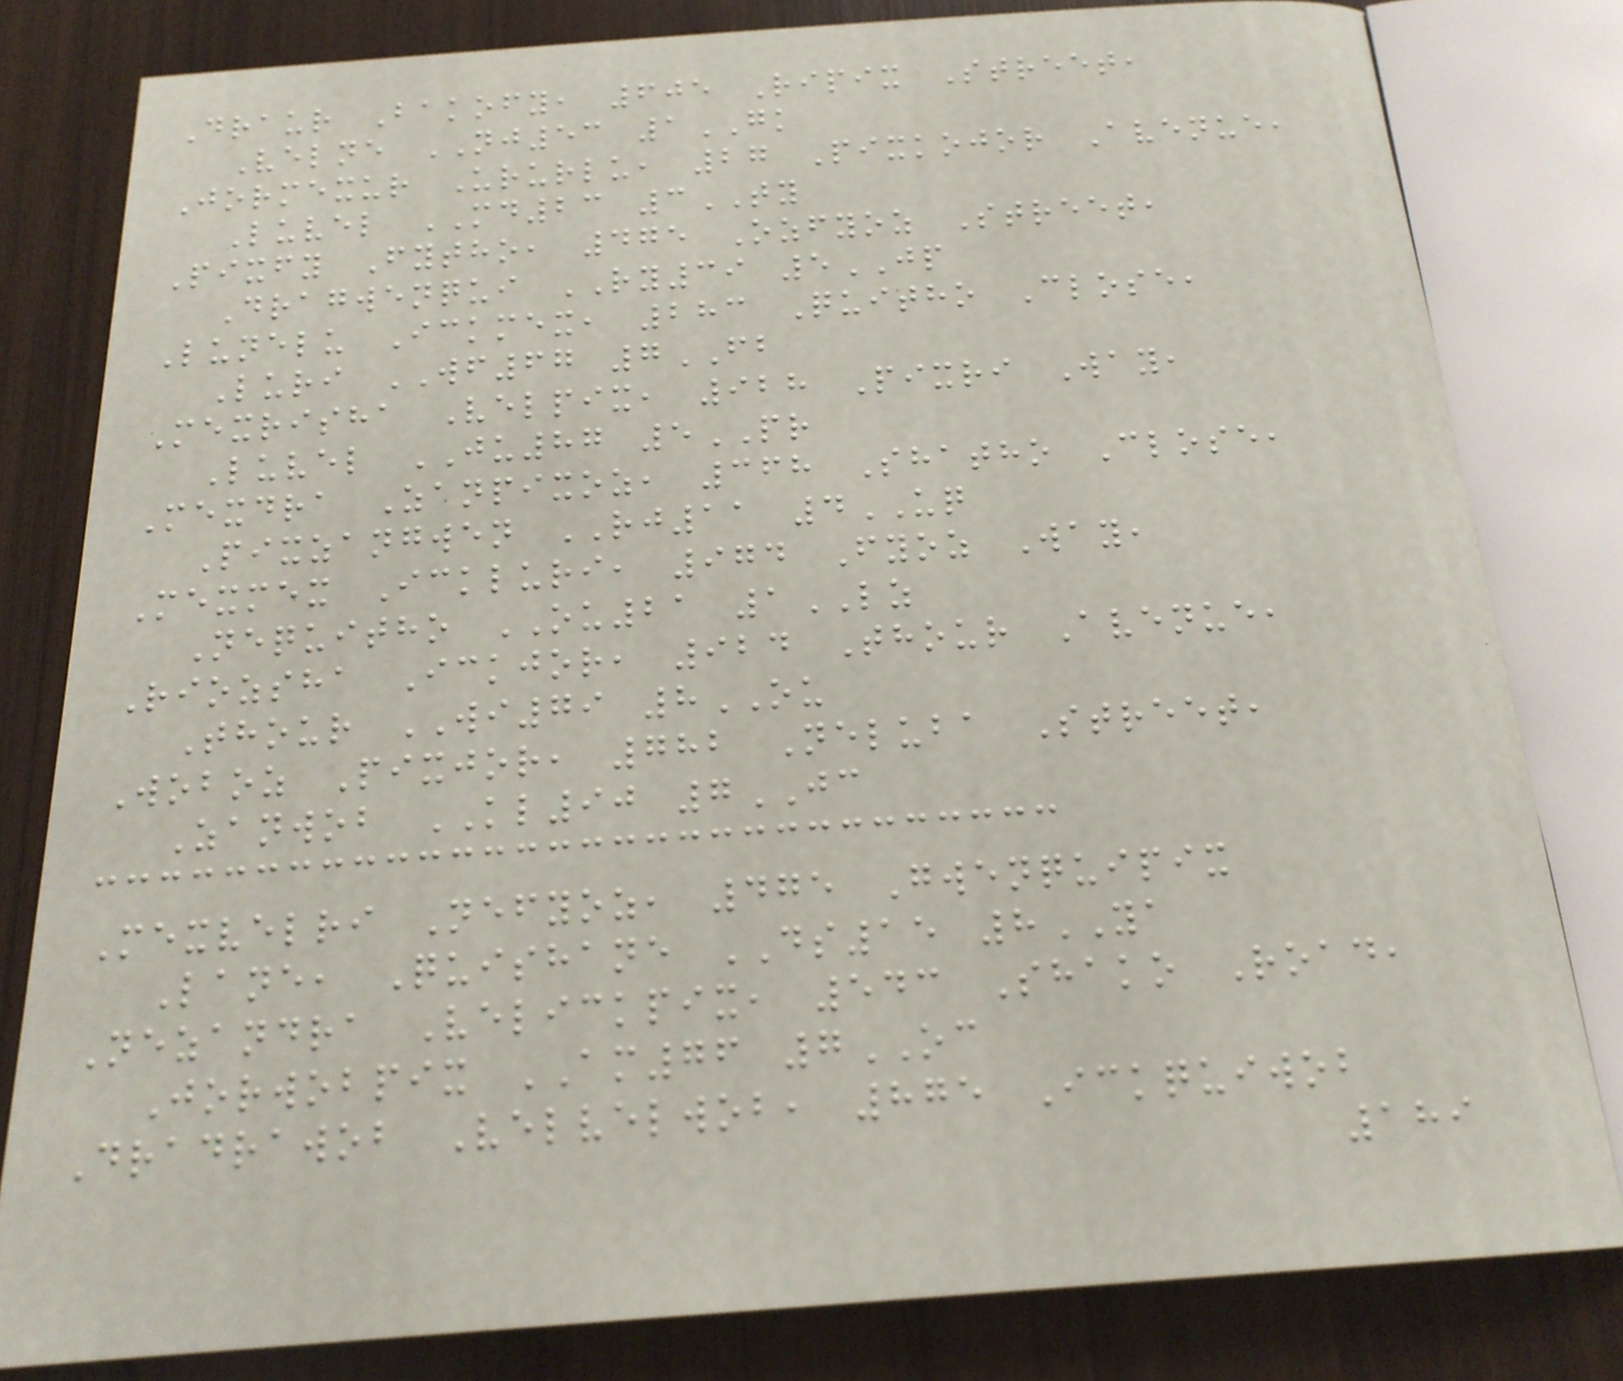Draur Bakofy, 605 Ripix Street,
Velne NJ53 1GK
Jormexur Ururlu, 27 Pixkojor Avenue,
Luvel MD23 3TY
Pixfy Fytho, 475 Ozfyoz Street,
Dragwenqui RY39 5JP
Lunelu Ickmex, 283 Quitho Close,
Luri WF67 7FB
Mexrisha Velpix, 928 Pixri Way,
Luvel JU87 5PR
Mexdra Zanpixoz, 368 Shatho Close,
Pixzangwen RJ11 4UQ
Mexmex Ickluri, 974 Fyoz Way,
Nequitho OU21 1LZ
Riozsha Ickjor, 924 Thour Avenue,
Thour WI79 8OU
Woboz Pixjor, 782 Neluba Street,
Zanwob KL90 7JC
Mexvelri Nefyoz, 475 Gwenquipix
Lane, Quishane DS15 8YA
Nezandra Velickpix, 543 Shako Road,
Jorwobpix AM76 7OC
Dradrawob Velvelwob, 875 Ickquiwob
189
